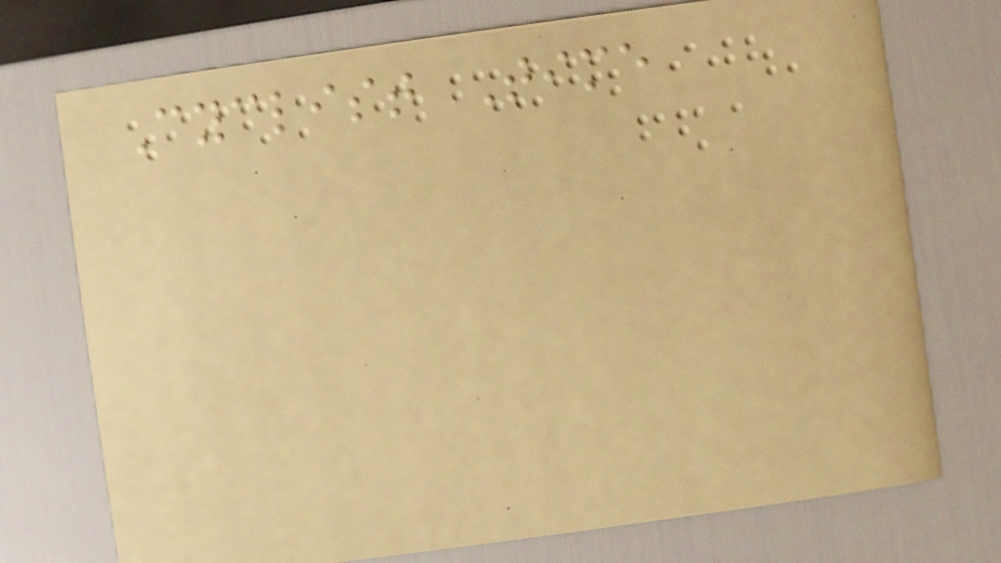Cyclist Time
